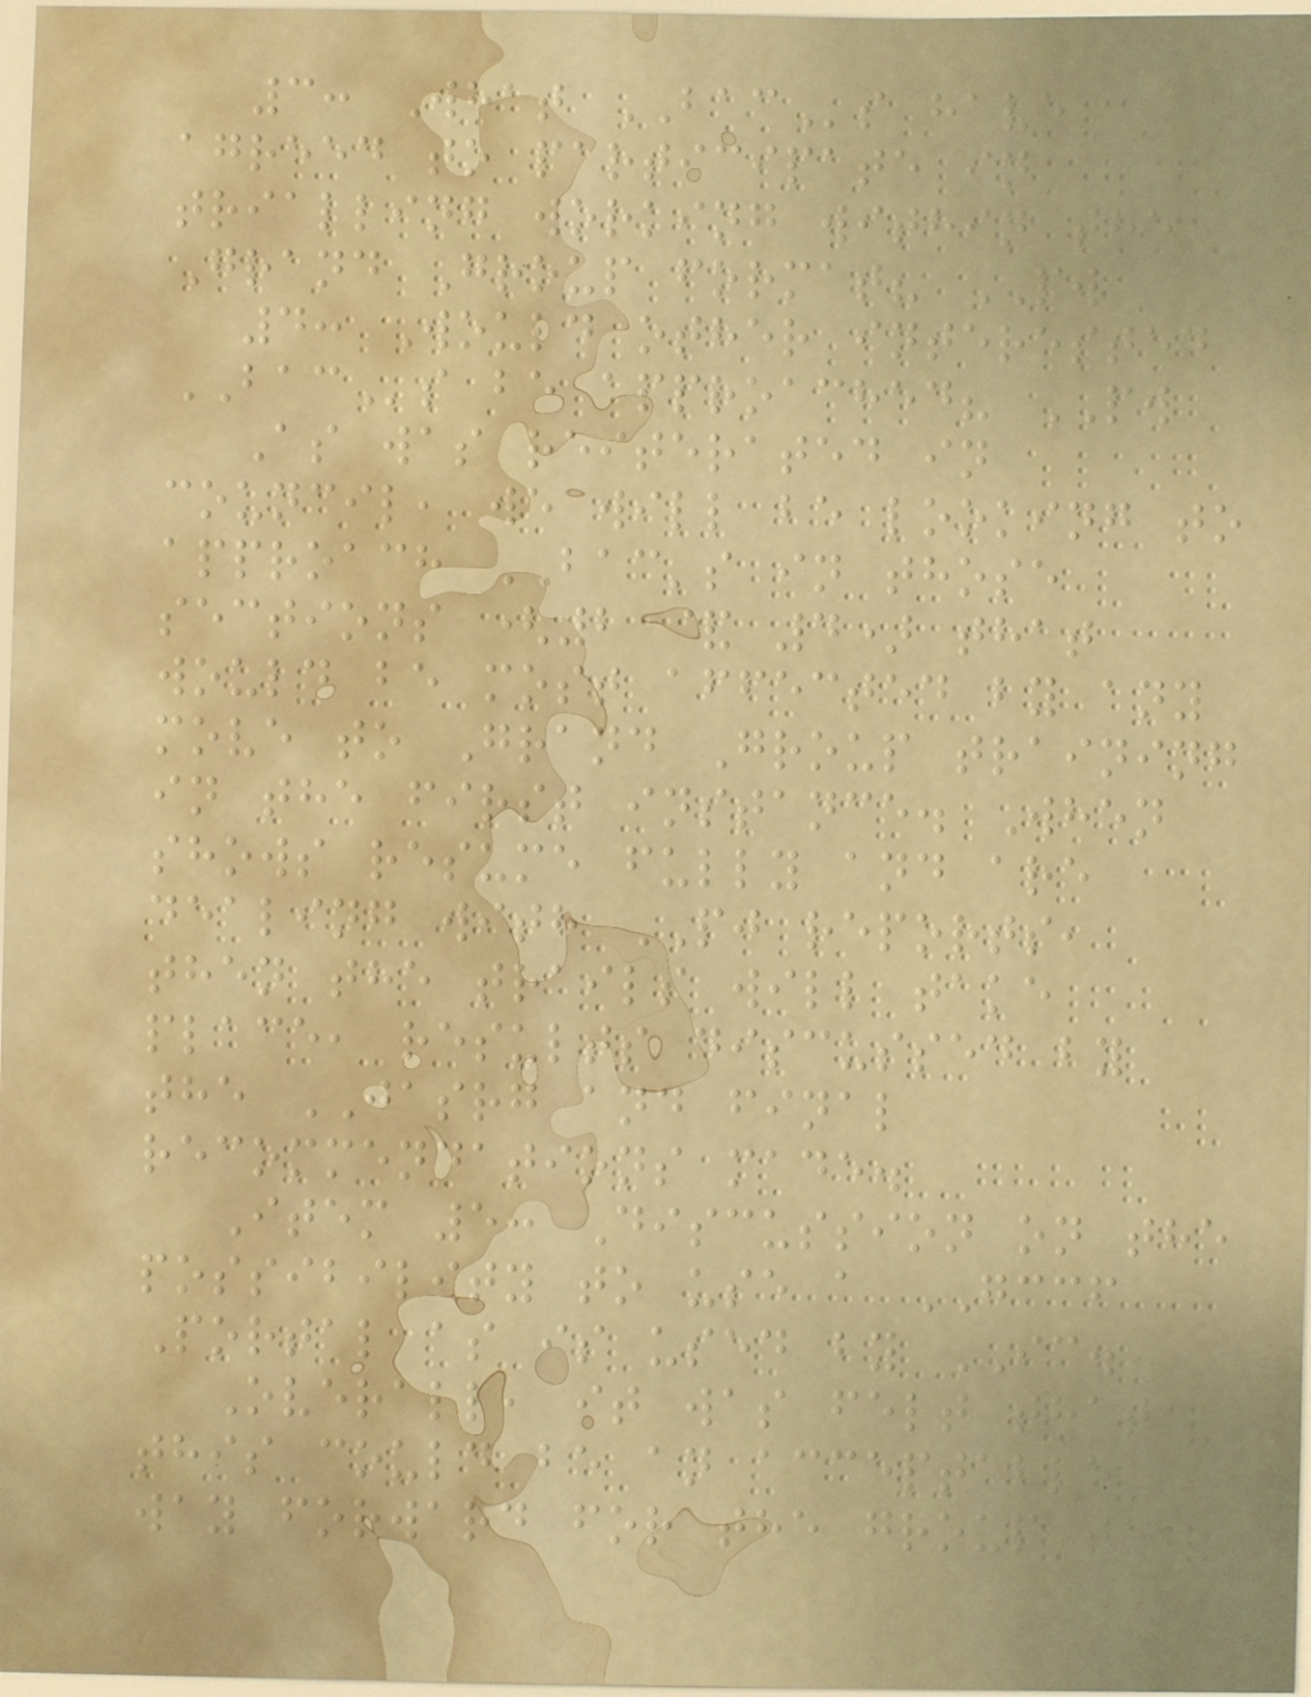3: What BACs have
agreed to participate in
trialling working within the
Grand Group format? PW
4: Would other interested
BACs be approached? PW
As was reiterated in
council, we will be looking to
approach BAC's in those
sections (2 & 4) that
would be most affected by any
move to Grand Group training
in the first instance. When
shows resume fully and are
dealing with PJ reports,
then the trails will take
place, results discussed by
the JASRG and final
recommendations made.
Item 5: Discussion on the
possibility to use a GCCF
Portal as is used by IC.
Overall, it was felt that
this could be an acceptable
way forward for the group to
